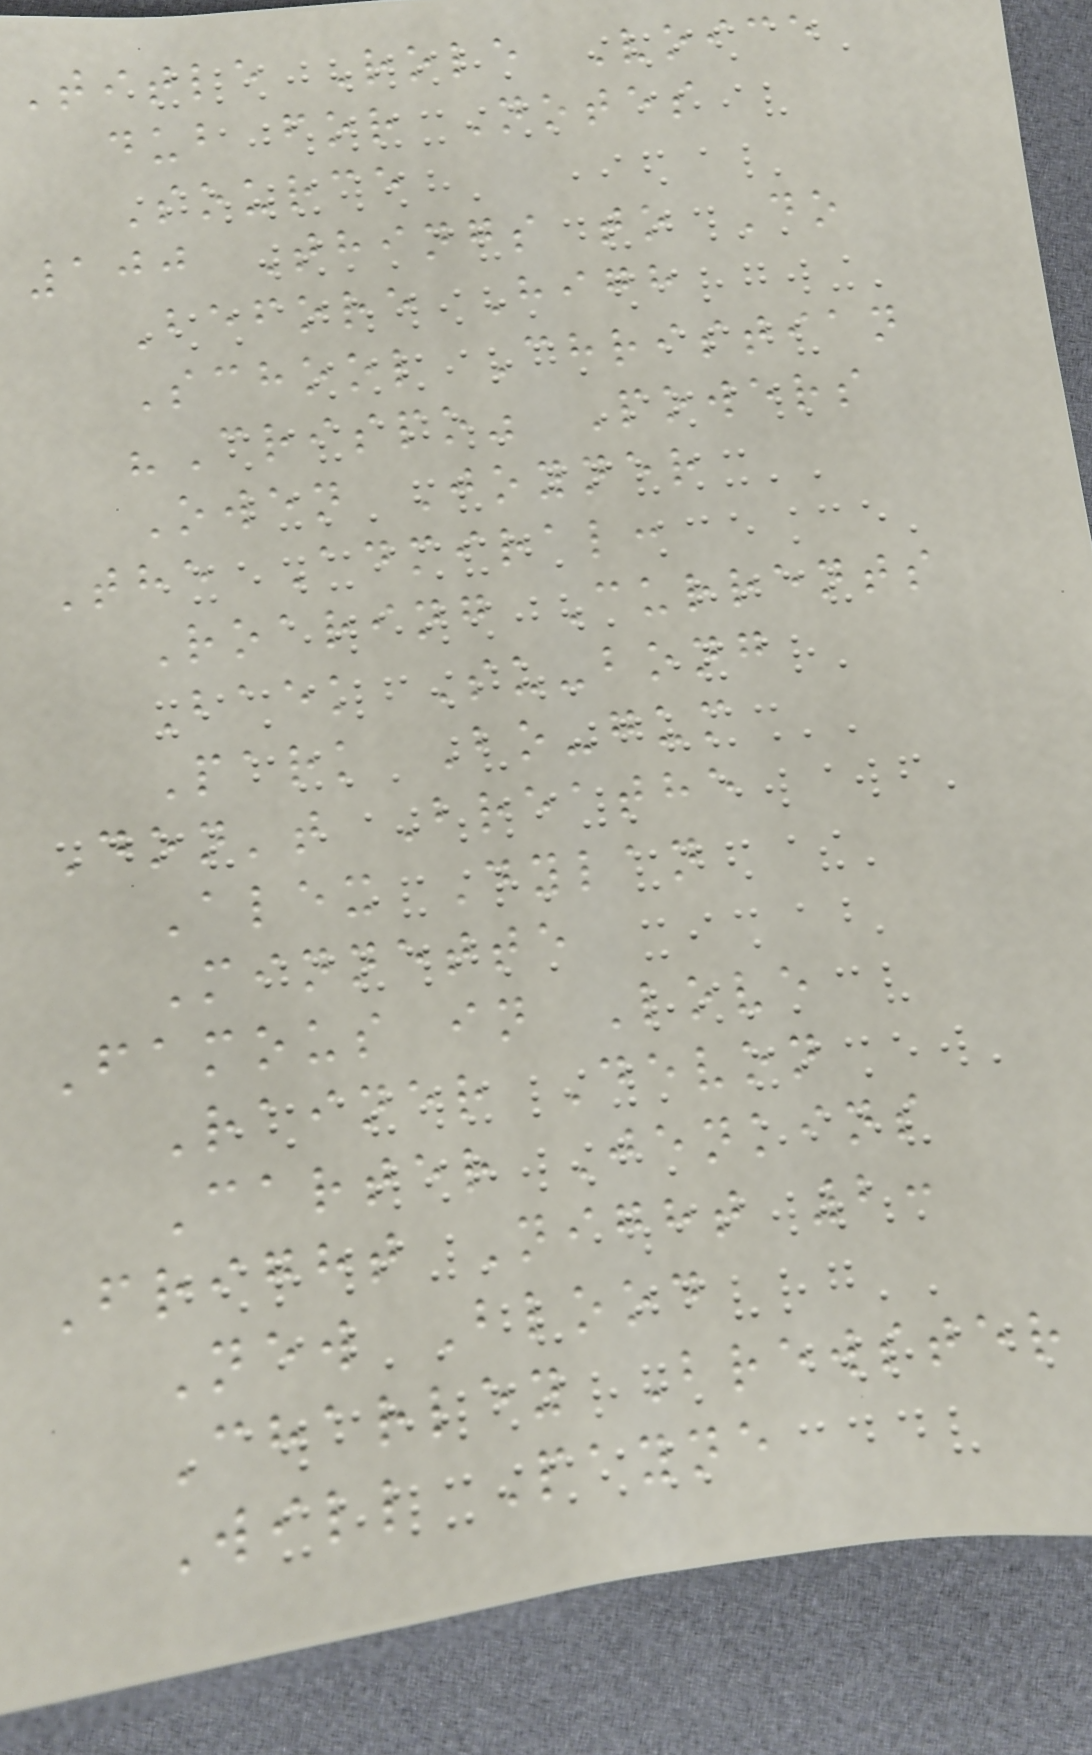Title Role Voice
dub for Notes
Source
100 Things to Do
Before High
School Christian
"Crispo" Powers
Owen Joyner
The Admiral:
Roaring Currents
Baek Su-bong
Park Bo-gum
Don't Breathe
Alex Dylan
Minnette
Famous in Love
Rainer Devon
Carter Jenkins
Fright Night 2:
New Blood
Charley Brewster
Will Payne
